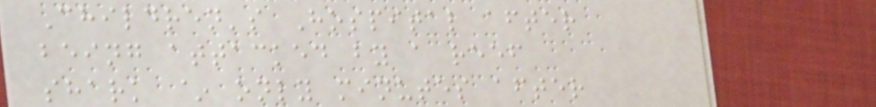Children's Hospital after
being attacked by a reef
shark ~ only minutes after
